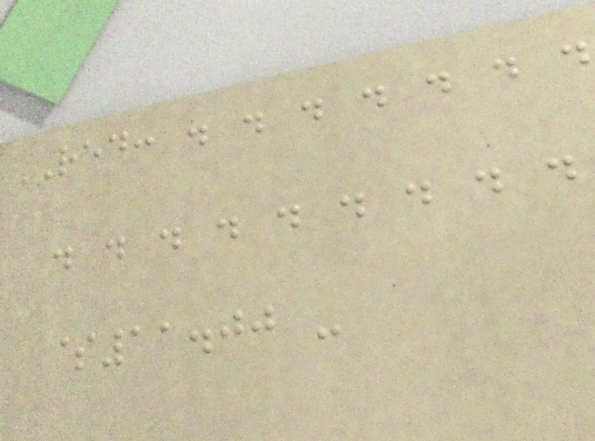RED: . . . . . . .
. . . . . . . . .
$11.00 -
